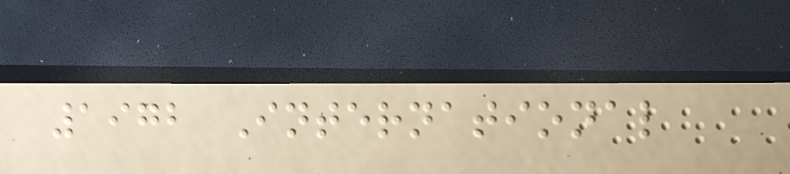1972 International
